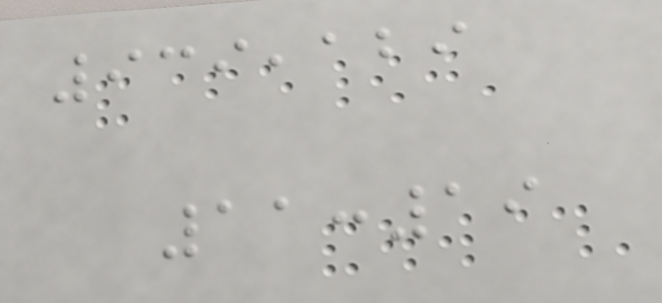939,129
11:19
